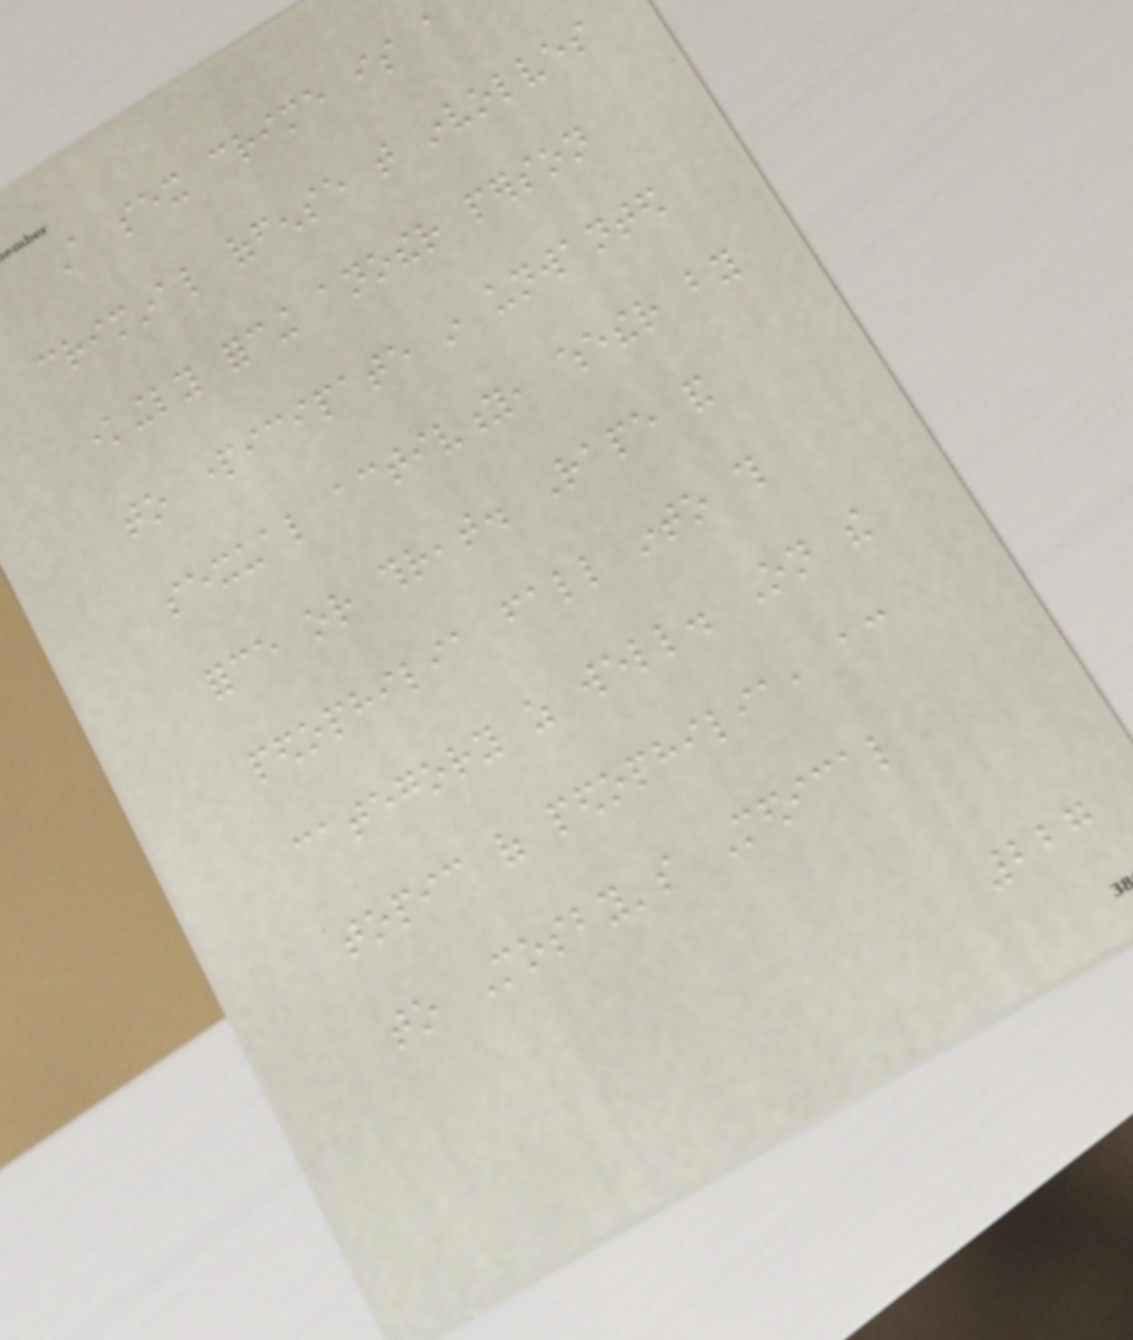A sex crime is a
criminal offense that involves
knowingly forcing another person
to participate in unwanted
sexual activity, whether by
force or threat. Rape and
pedophilia fall into this
category as well. On the
topic of pedophilia, according
to Mosby's Medical
227
